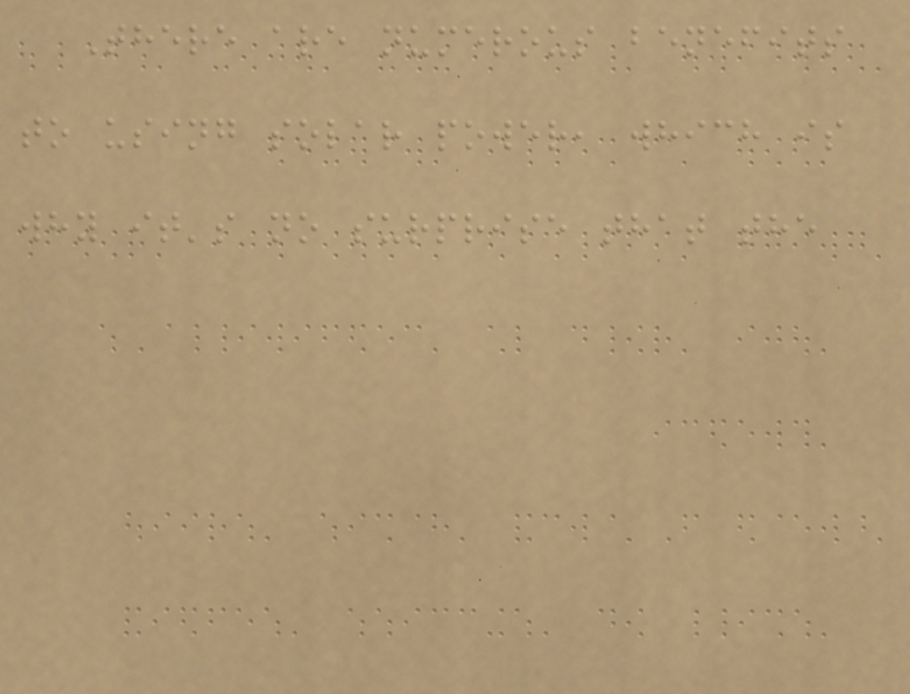There are numerous benefits
to using solar power, which is
why it's no surprise that the
